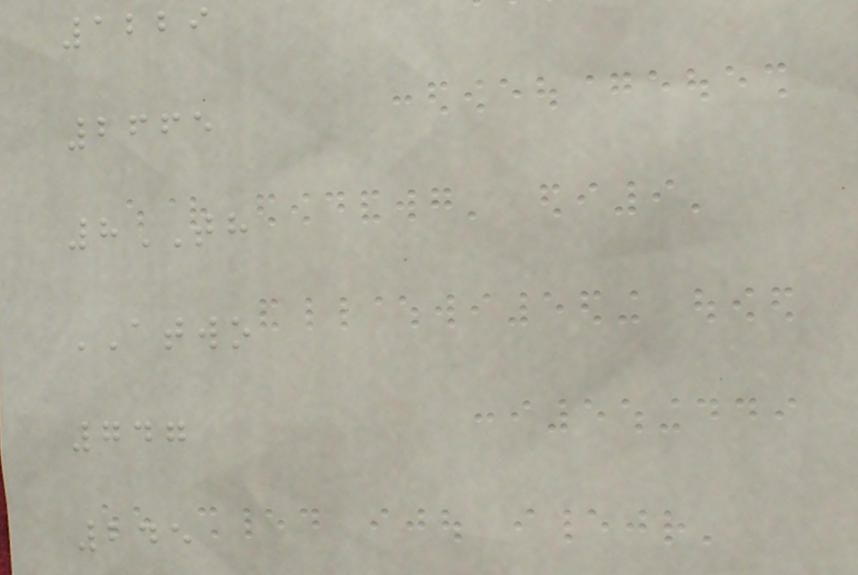1229
2665
8TH
ATWO
747
245
